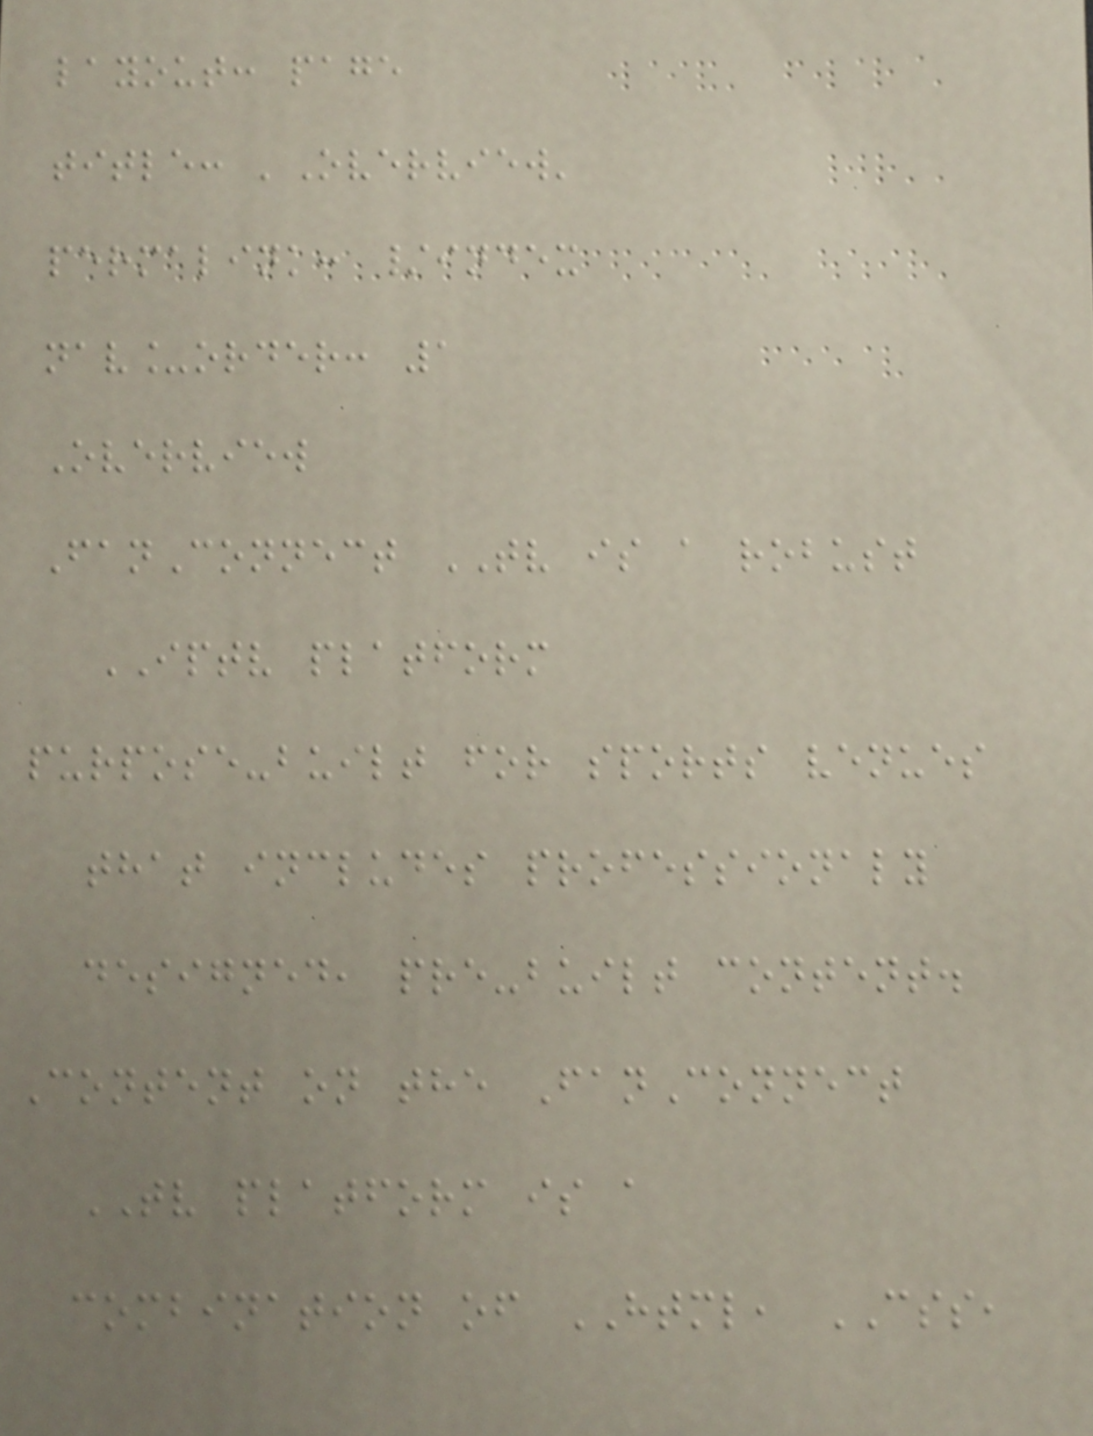layout: page
title: 'Overview'
permalink: /index
nav_order: 1
Overview
FanConnect TV is a robust
IPTV platform
purpose-built for sports venues
that includes professionaly
designed, pre-built content.
Content on the FanConnect
TV platform is a
combination of HTML, CSS,
